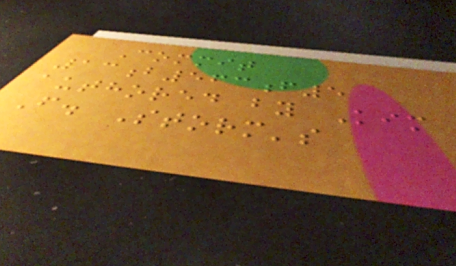Commit
13b563f5
authored by Kim
F. Storm's
